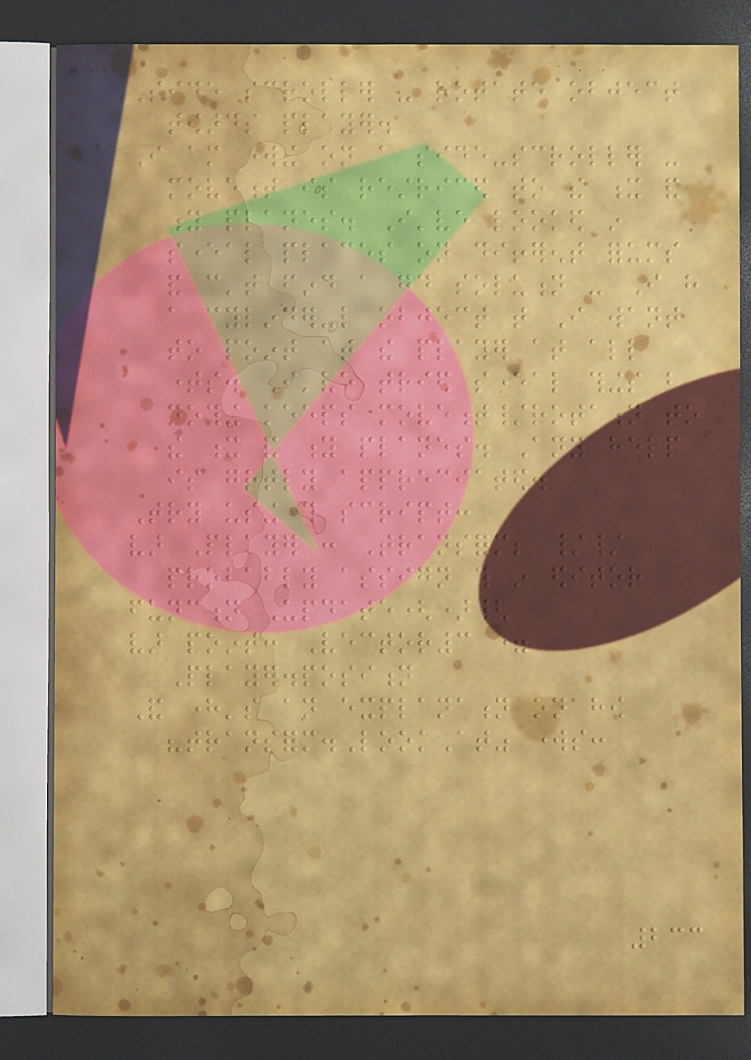Side scroller - rotate object
towards player.
I am working on a side-scroller -
movement is restriced to the x and
y planes. I've looked in
several places on different forums
and can't find a good solution - I have
a cylinder-like object that I want
to point at the player at all
times. I've tried several things but
nothing keeps movement/rotation to
the x and y planes. Any help
is greatly appreciated.
Try using this script:
var Player : Transform; //
probably assign this in editor
function Update(){
var point: Vector3 =
Player.position
And here's an explanation on how
"transform.LookAt" works:
233
